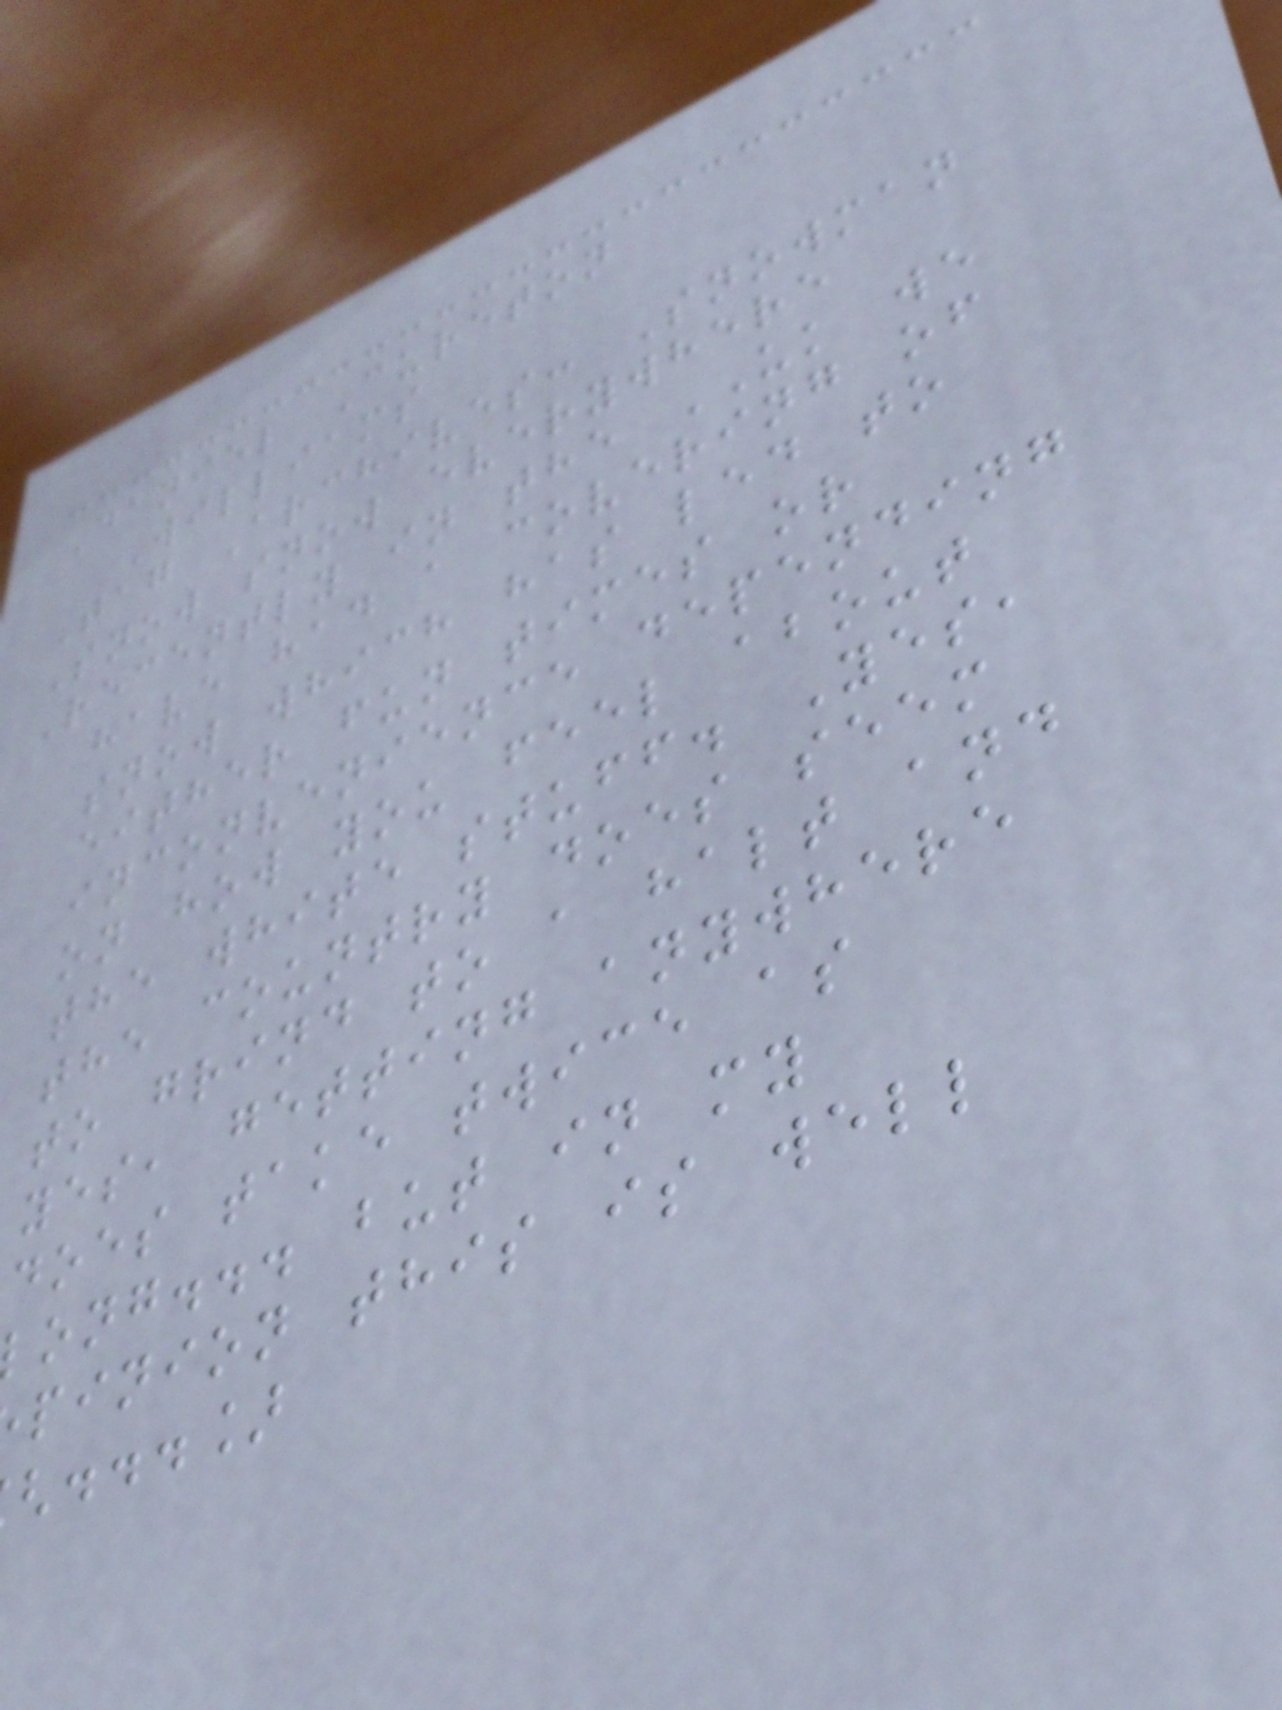Daniel Cureton
Williams
Tag Archives: Snowman
Snow snow everywhere
Recently in the UK we
have had a covering of
snow which has led to
either fun times or
inconvenience depending
on how you feel about
the white stuff. Yes,
the country does seem
to grind to a halt and
yes, getting anywhere
does take twice as
ong... but in my
pinion this is well
...]
